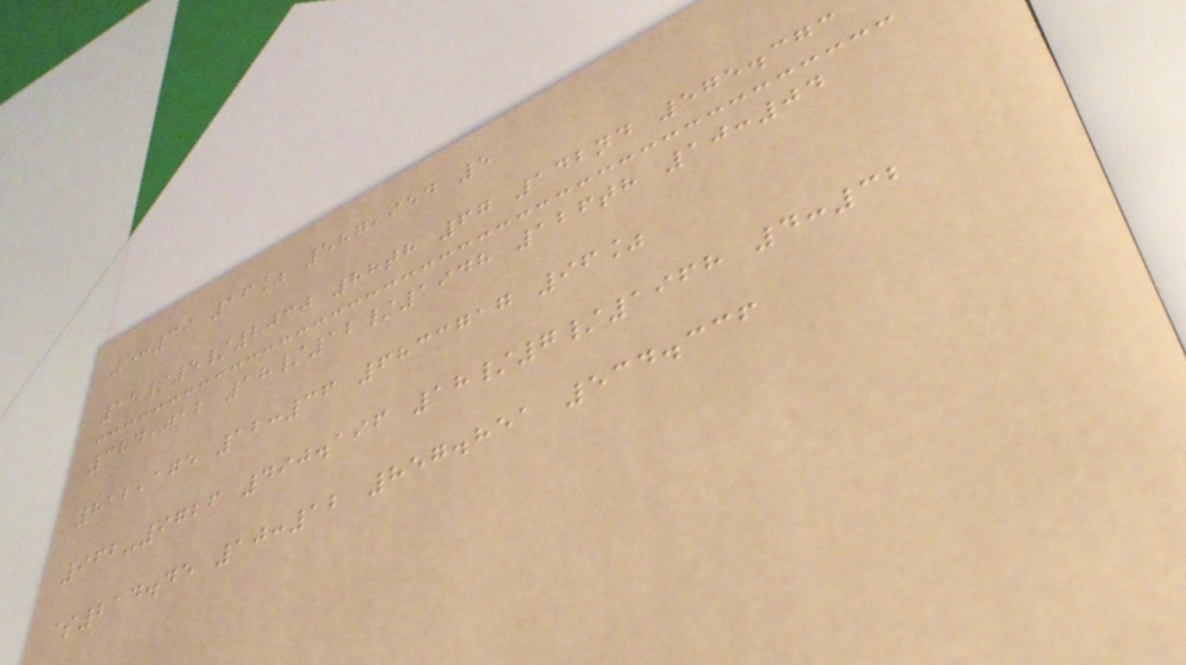5:39 16% 587,954 5
15/5/2030 88th 67 142nd 575.373
384,712 18/12/1948 126th 10:04
812,175 12:36 6833717 96%
962-9726 490.196 18/7/1968 4:32
$214.45 10:12 857.851 534.336
